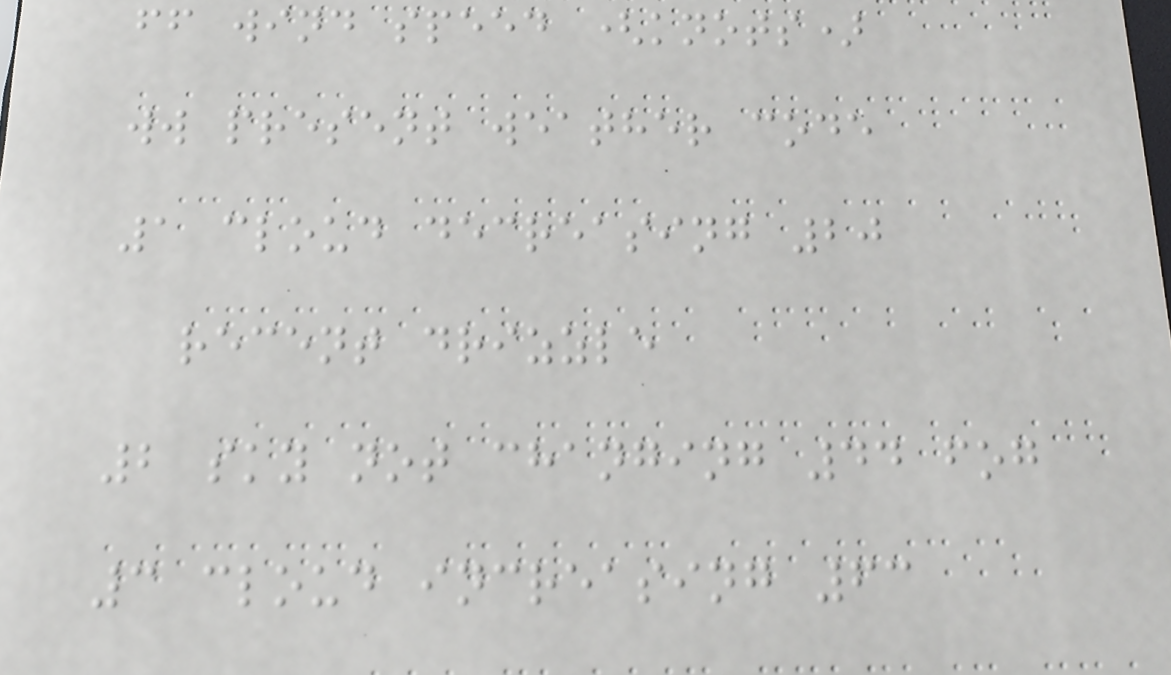ff wind speed (knots)
ww present weather code
1 cloud decreasing 20
recent drizzle
2 sky not changing 44 fog
3 cloud increasing 63
